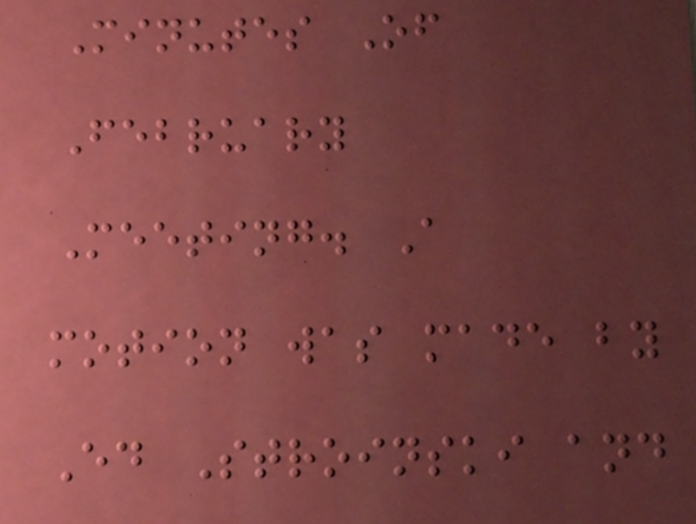Minutes Of
February
Meeting. A
motion was made by
Ed Stroinski and
